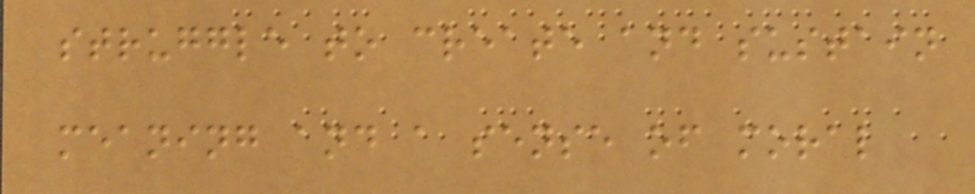struggle to create and sustain
meaning and a sense of moral
